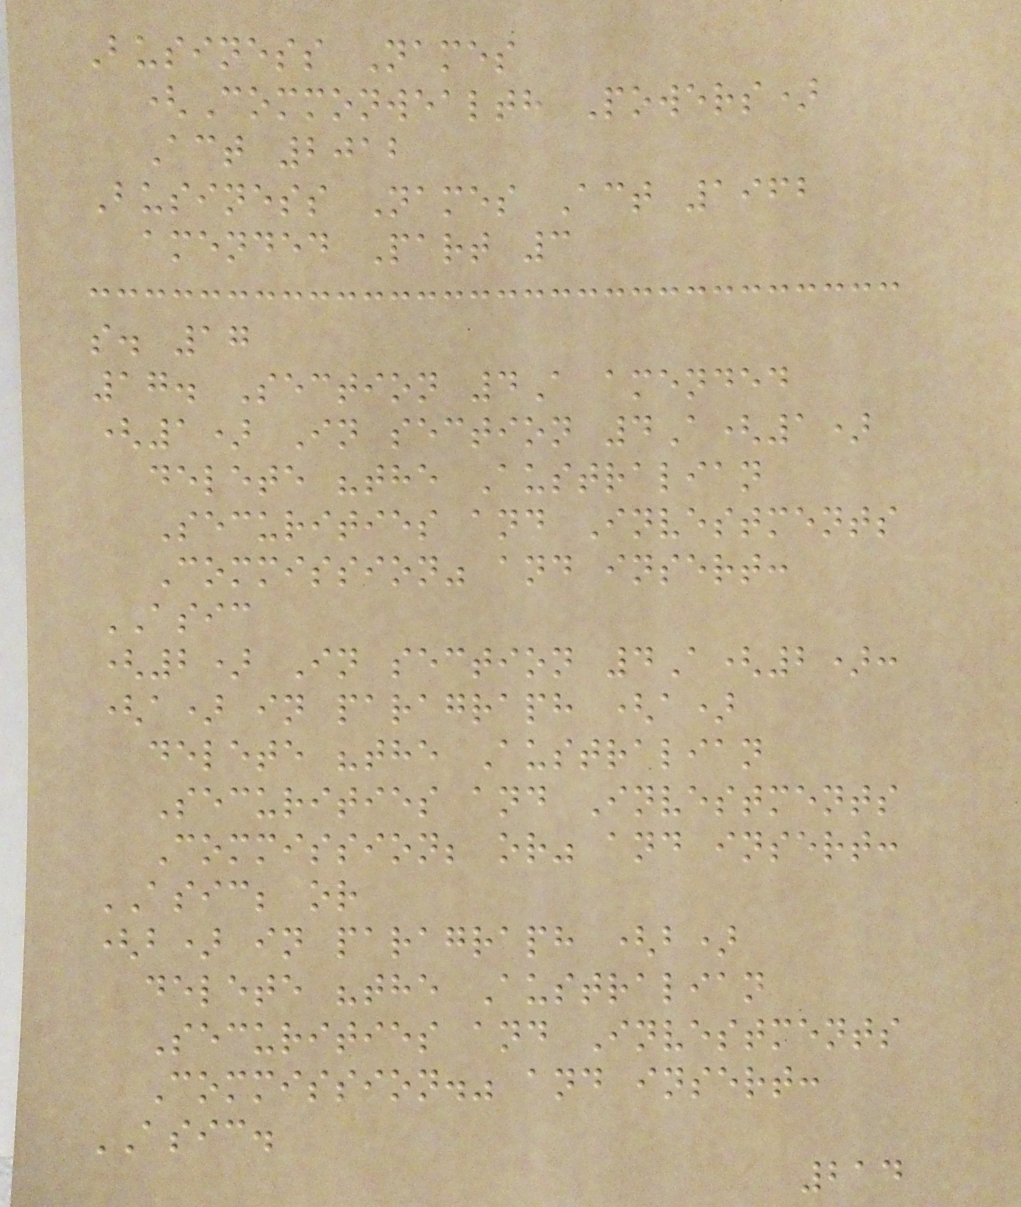Business Names
(Commonwealth Powers)
Act 2012
Business Names Act 1962
amended Part 3
s. 17
17. Section 4A amended
(1) In section 4A(1)
delete "the Australian
Securities and Investments
Commission" and insert:
ASIC
(2) In section 4A(2):
(a) in paragraph (a)
delete "the Australian
Securities and Investments
Commission; or" and insert:
ASIC; or
(b) in paragraph (b)
delete "the Australian
Securities and Investments
Commission." and insert:
ASIC.
214
